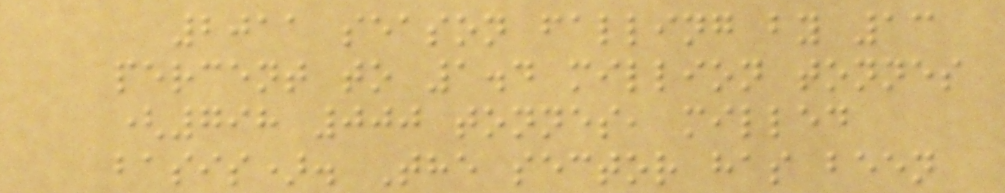2011 season falling by 13
percent to 1.4 million tonnes
(798 000 tonnes, milled
basis). The sector has been
